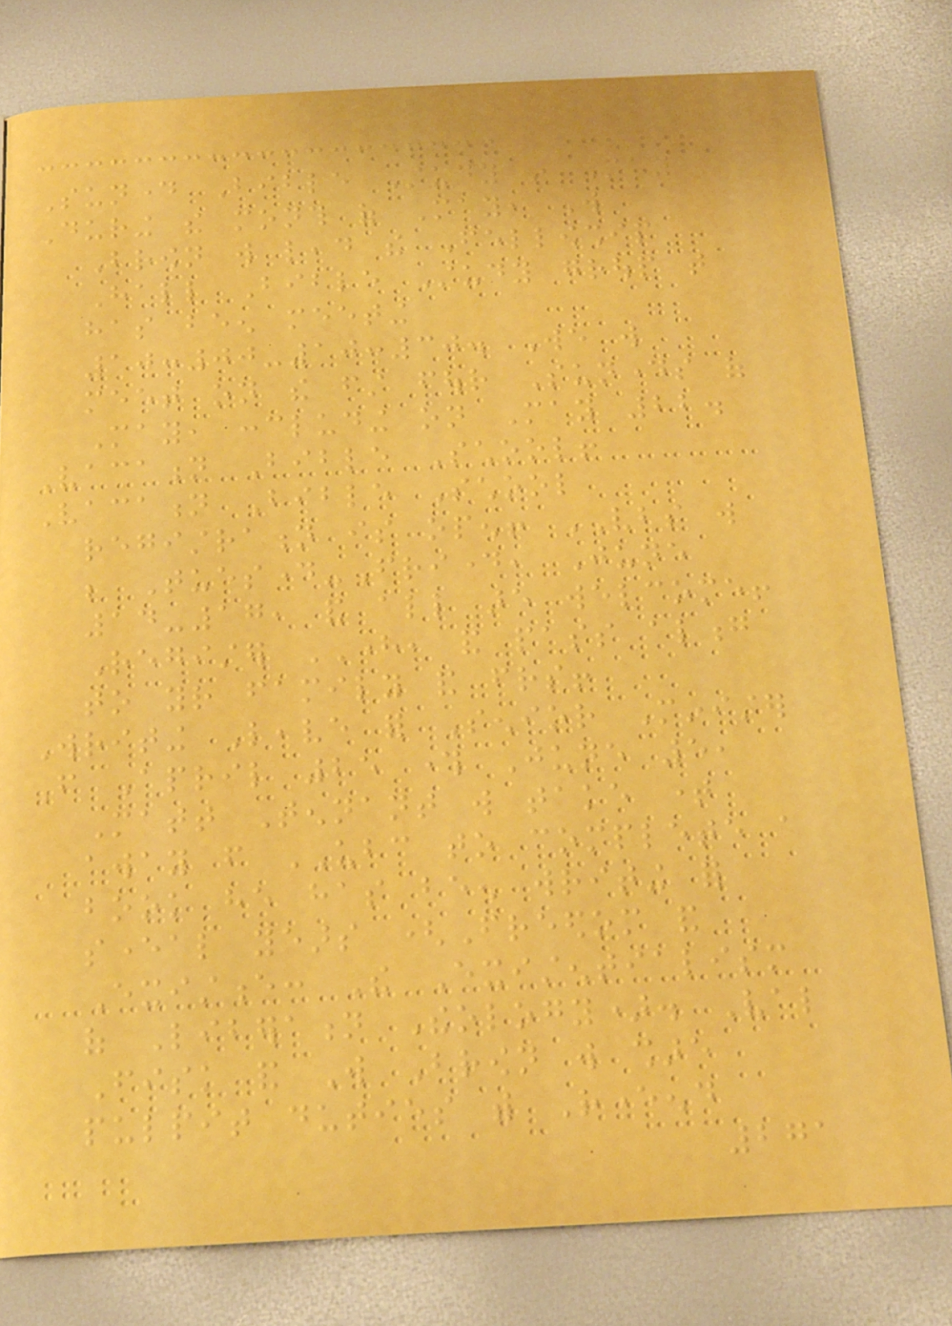Sunday Bible Study in May
During the month of May, Will
Brown will lead the Fellowship
Hall Bible Study group that
has been meeting
10:00-10:30. We will
meet on the first four Sundays of
May, concluding on May 22.
Vacation Bible School!
Vacation Bible School
registration is open! VBS will
be Tuesday-Friday, June
14-17, and all are welcome!
Register HERE, and pass along
to your family and friends!
Writing Leave for Senior Minister
From April 25 through June 5,
Matt Tennant will take time
away from UBC to complete a
book he has been writing for
several years (Freedom and
Existence: The Existentialism
of Liberation Theology). Val
Fisk and Will Brown will share
pulpit duties with Reverend
271
